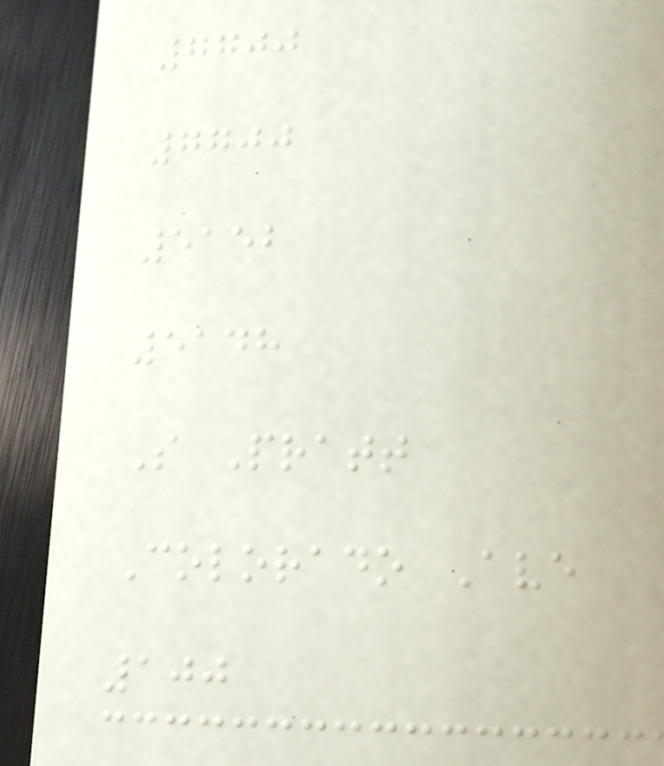7700
7700
5152
5148
S Pratt
Colorado Ave
100
